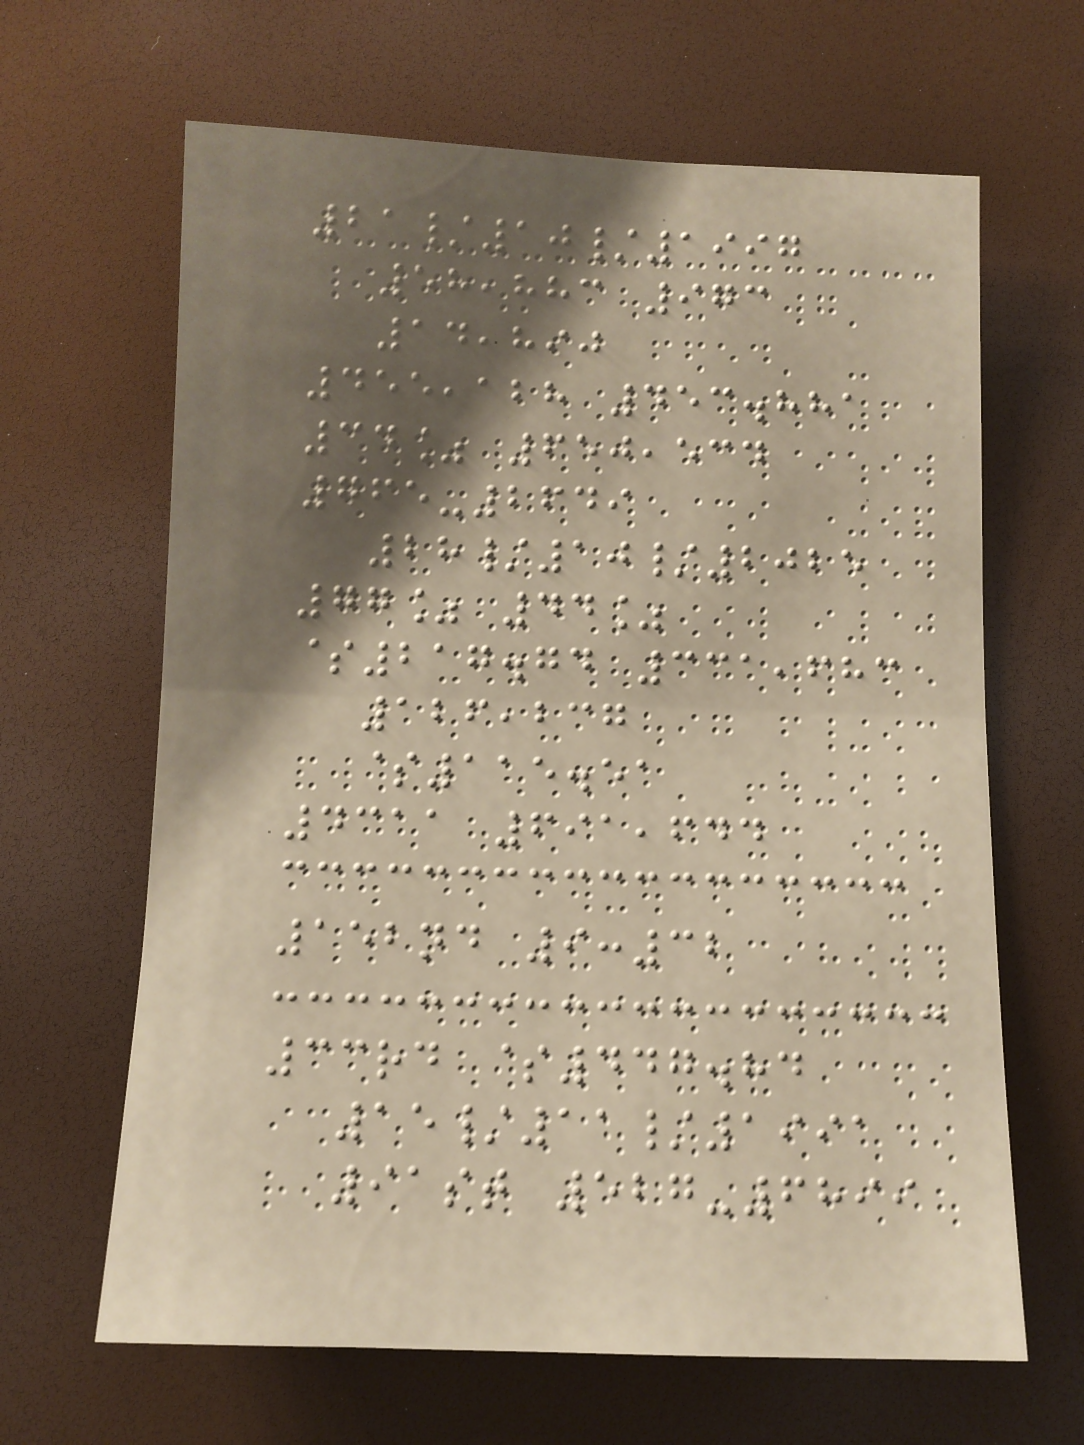21/10/1997
58,883 973
14,890
455,128 453.881
34% 650,534
765-2649
28/10/2025
77% 44%
$217.74 331,683
126,237
$115.51
4311 691,644
152nd 9:32
33rd $447.84
15/11/1991
91st 527-6899
